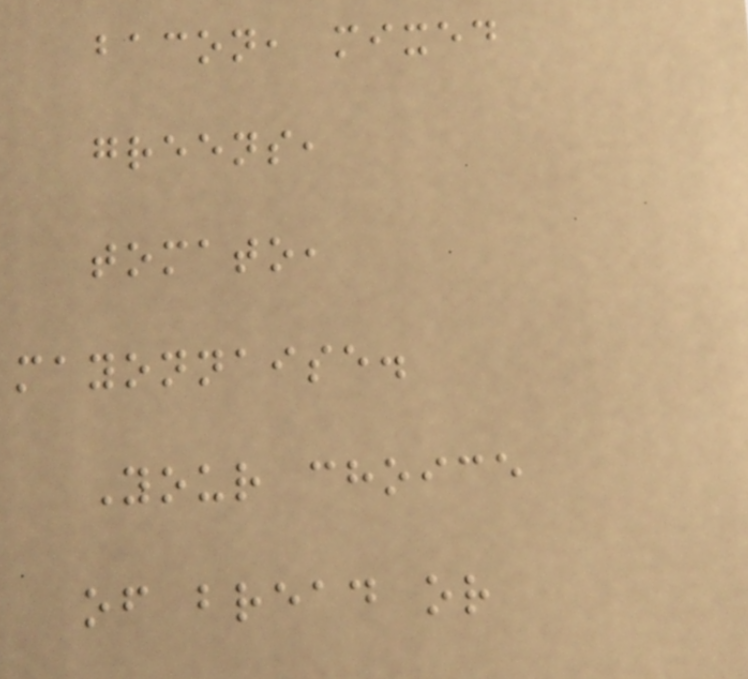bacon, mixed
greens,
tomato,
mayonnaise.
Your choice
of bread or
